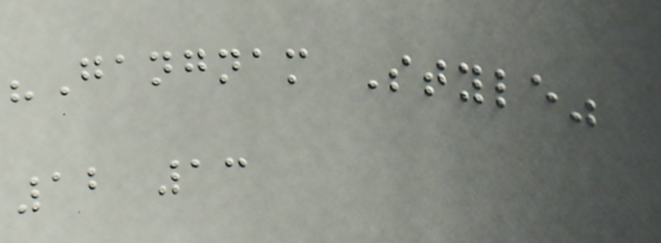"Gangnam Style"
12 13
